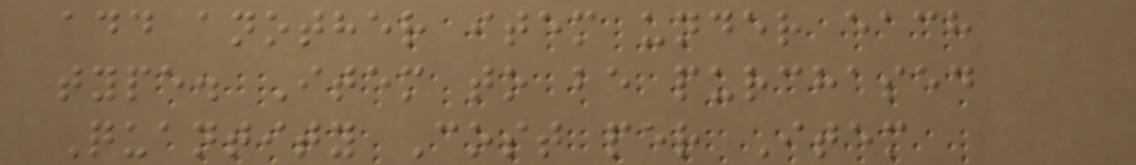add another item under each
type. Item to be purchased
Quantity Cost per Item
